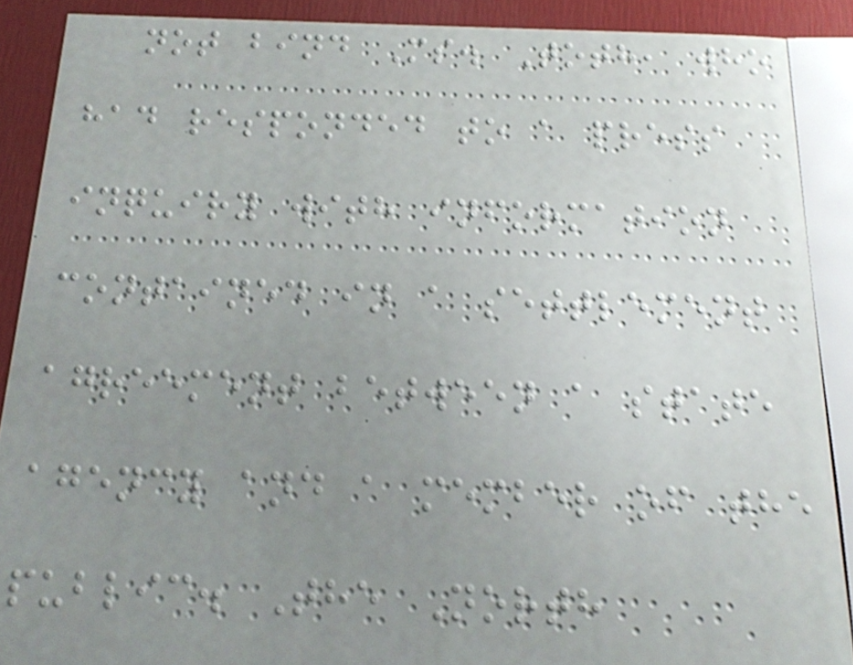not bind Ms. Toth, who
had responded to a press
inquiry with information
contained in a settlement
agreement between a state
agency and a member of the
public. The North
